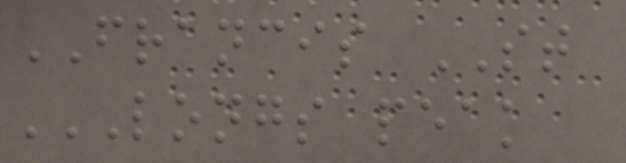FRANCIS ST
LONGS PEAK
